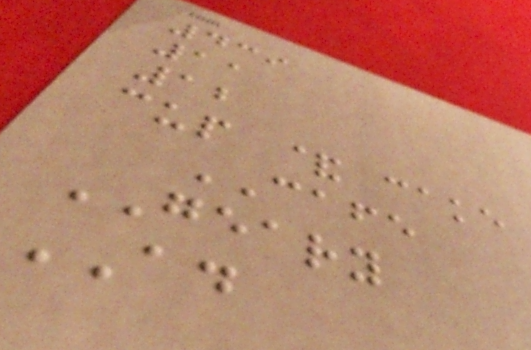439
11
12
cup & cake
CAFE
GEARY
AD
